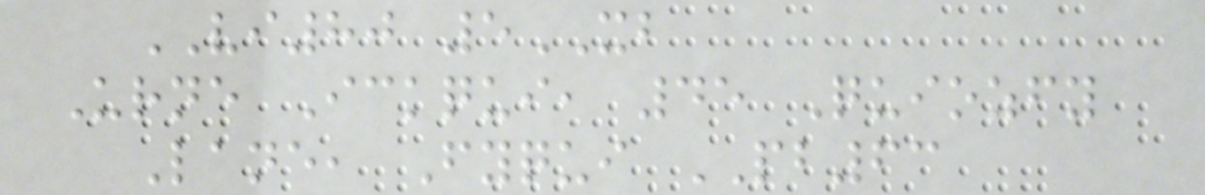VI80 5XB
Urne Ickqui, 45 Quiozfy
Lane, Fyqui PB63
